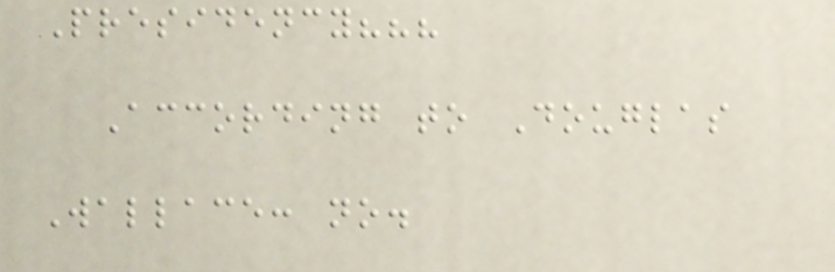Presidency???
According to Douglas
Wallace: no.
